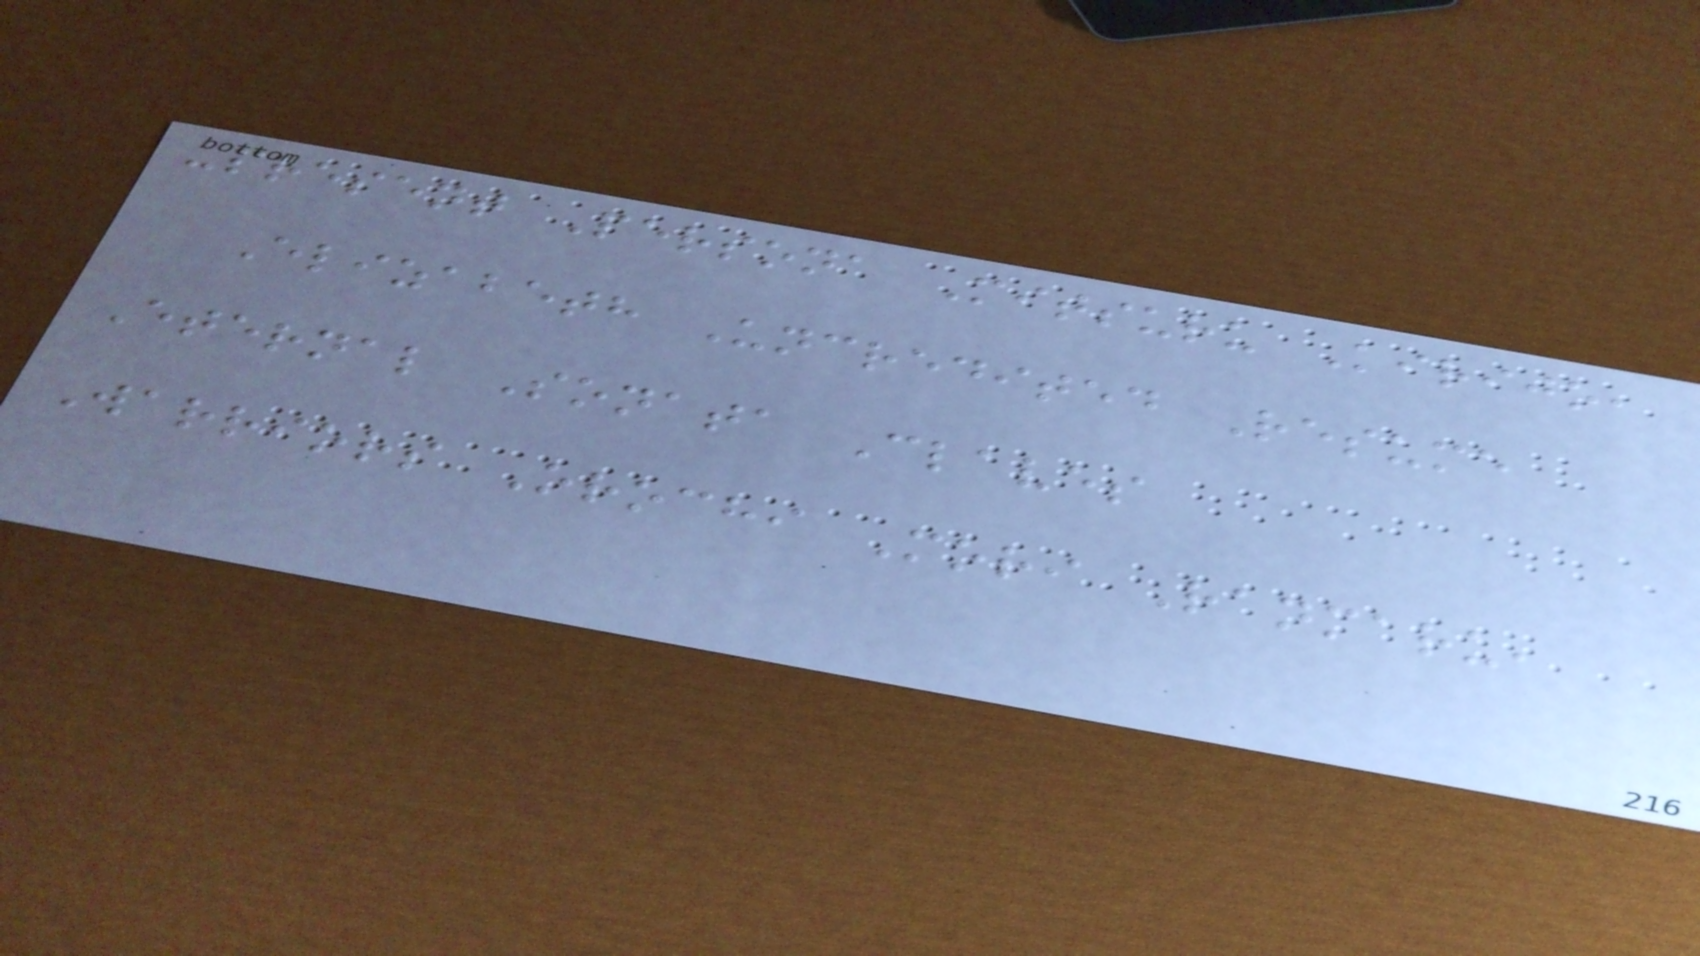-present Persona Mitsuru Kirijo,
Elizabeth Uncredited Resume
Eternal Sonata Claves
Warriors Orochi Mori Ranmaru,
